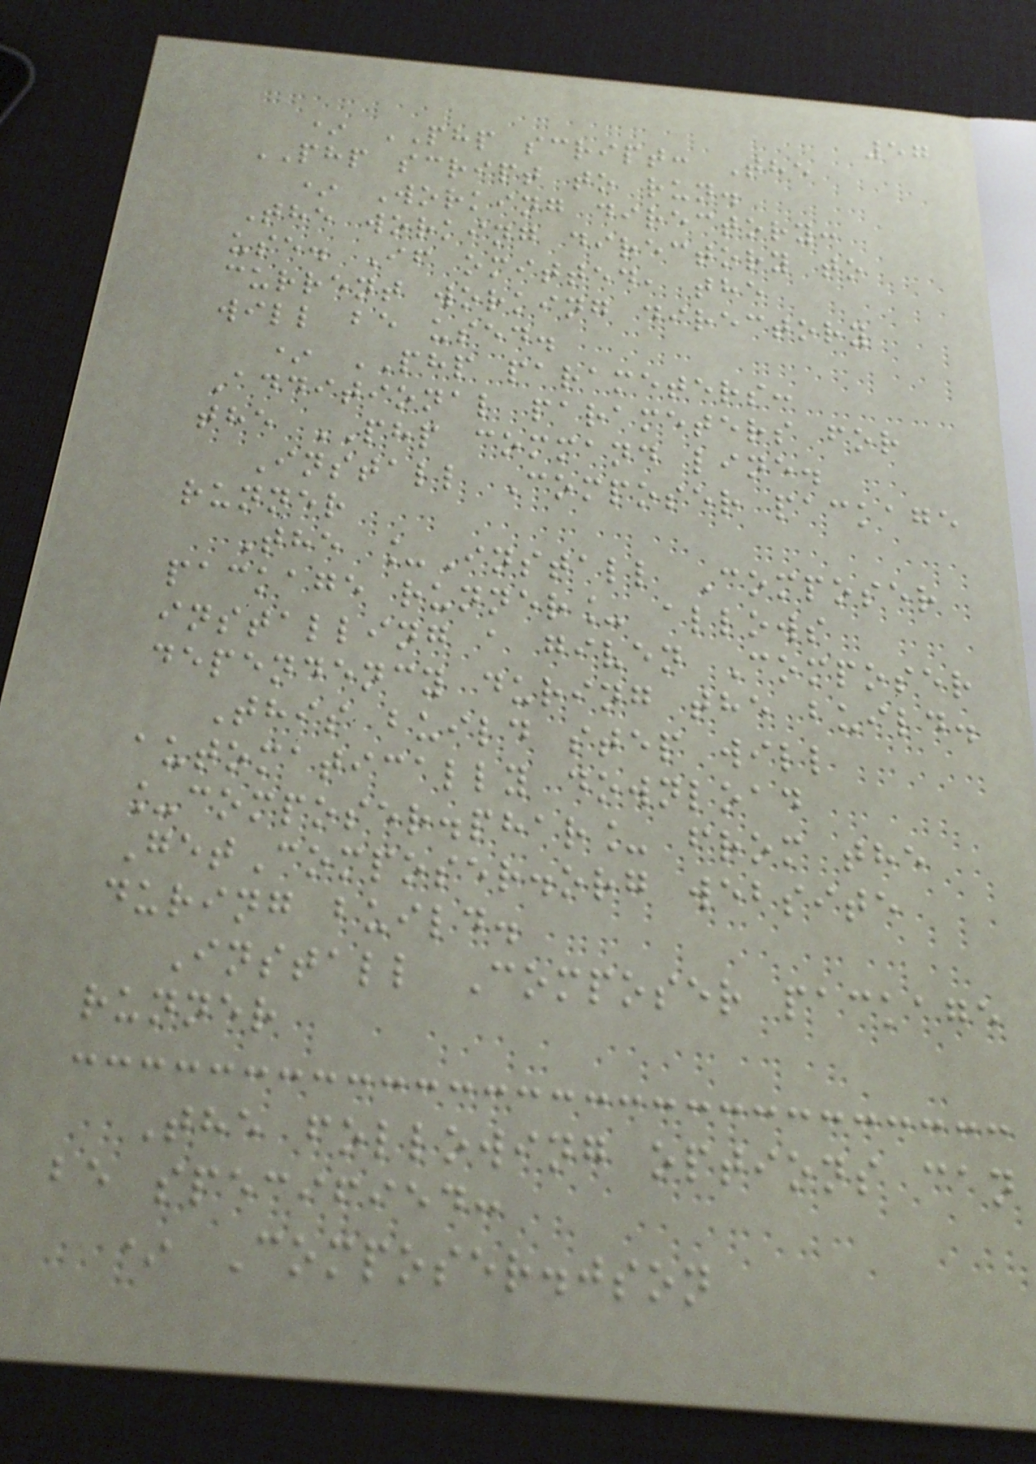57
* PHP script: The
PHP script to run.
* Working directory:
The working directory to
use. If omitted, the
current working directory
will be used.
* PHP parameters:
Additional parameters for
the PHP command line.
Install Composer package
runner
The _Install Composer
package runner_ allows
installing a given Composer
dependency during the build.
This build step will
automatically download
_composer.phar_ from the
GetComposer.org website
during build.
Install Composer package
runner
The following options can
be specified:
* Composer.json
